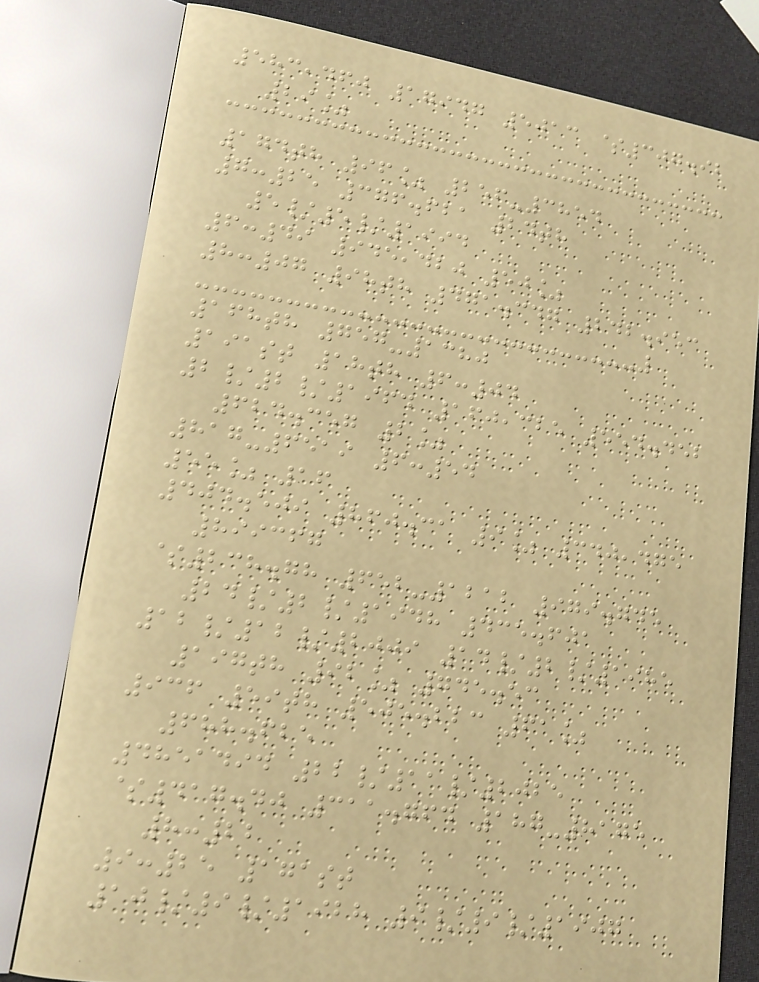583,460 17947 5013 $307.92
29%
174th 96% 256-3854
7:25 376.621 24th
5/5/1994
6:49 945,420 50%
8:07 98th 471.347 242.953
168th 757-1380
191st 18th 6:04
2/2/1964 160,325 554.452
624.357 2%
817-6519 6:54
55% 16
404.509 860.31 9% 340,475
899367
$238.78 652-1212 979.745
24/2/1948 435.601
12/12/2009 14/2/1985
197th 92% 745.53
936 59th 505.223 61%
688.625
4851494 22/11/2025
$417.40 311.764 187-8175
8:22
9:25 171st
10/9/1928 9/9/1907
